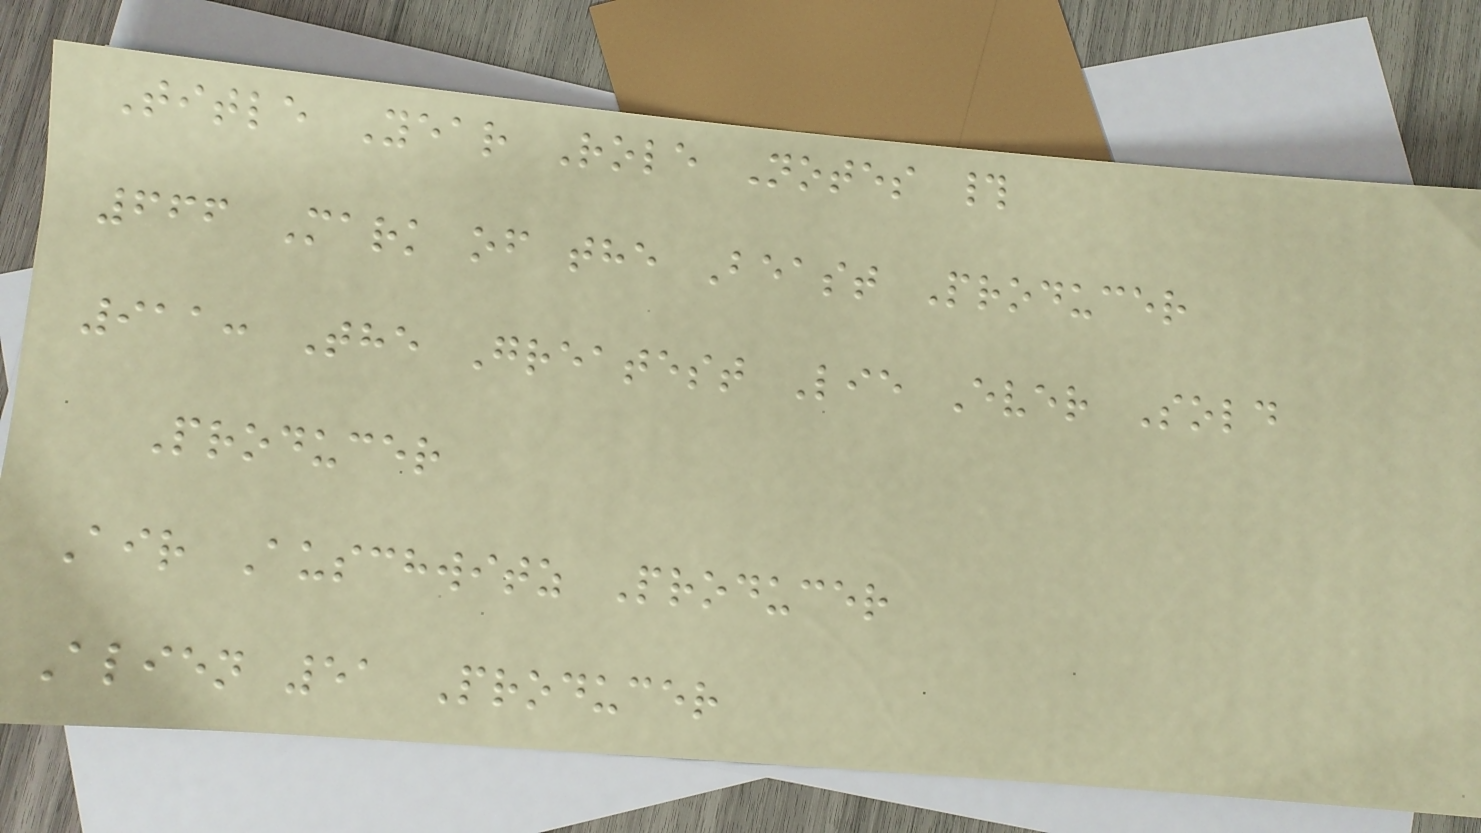Title Year Role Notes #
666 Mark of the Beast Producer
911: The Greatest Lie Ever Sold
Producer
Air Auschwitz Producer
Alien 51 Producer
